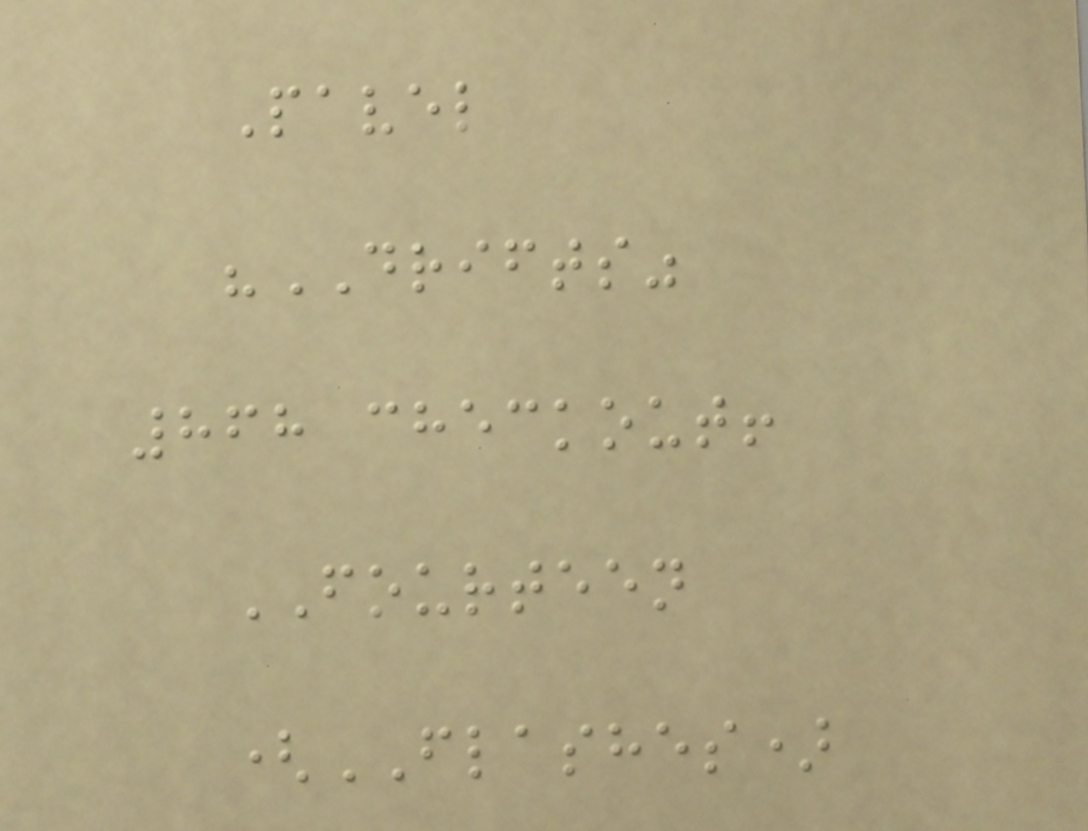Pavel
"DRIFTS"
868 checkout!
FOURTEEN
(FLASHES)
